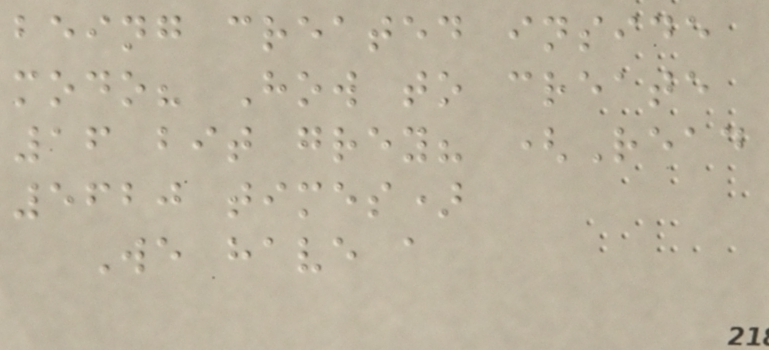being created inside
modo? How to create
16 bit grey? (Read
5620 times)
We have a
